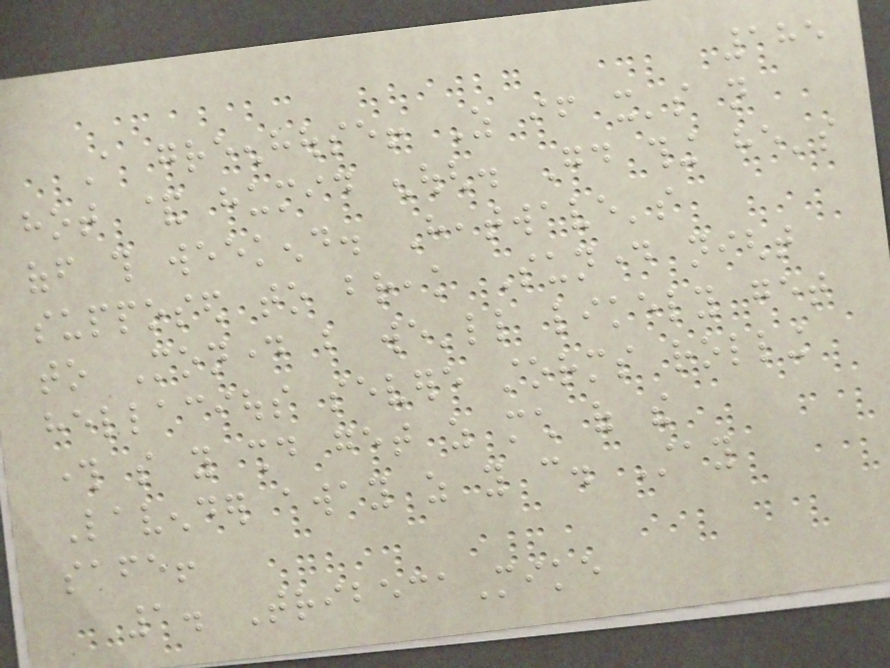185
A greenhouse! As if it's not
hot & humid enough. Good thing he's
off this weekend. Heatwave's
supposed to break Sunday night
to Monday but we'll likely get
hellacious severe storms rolling
through so you should get as much of the
Lavender away as you can. Stay
safe!
1. TribecaMike
